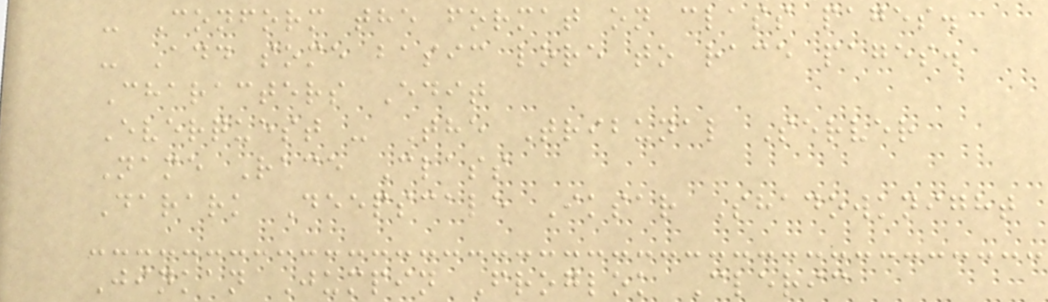- Conform the format on class pages.
- Add some basic lore to race pages.
Characters Edit
Everquest - The Tribunal Server
Name Race Class
Darark Deepscale Iksar Shadowknight
Jinkan Jumpin Froglok Cleric
